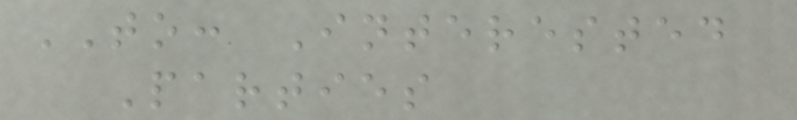TO: Interested
Parties
